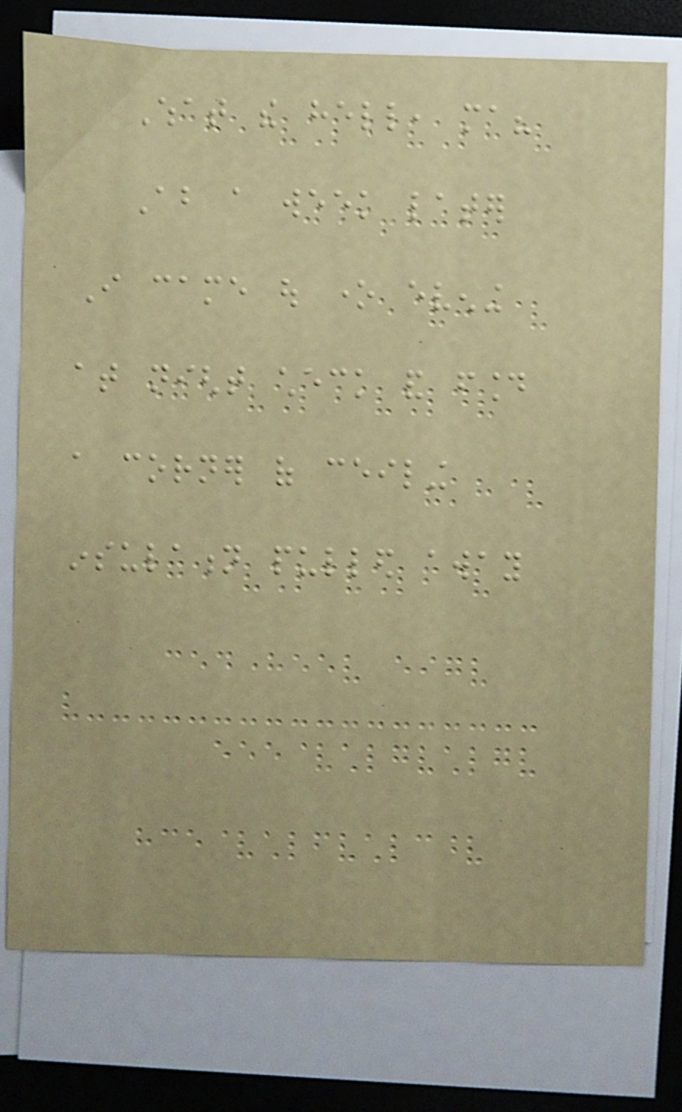What the hell, ma?
About a week later
I came out one evening
at night check and found
a corner of ceiling
insulation pulled away
